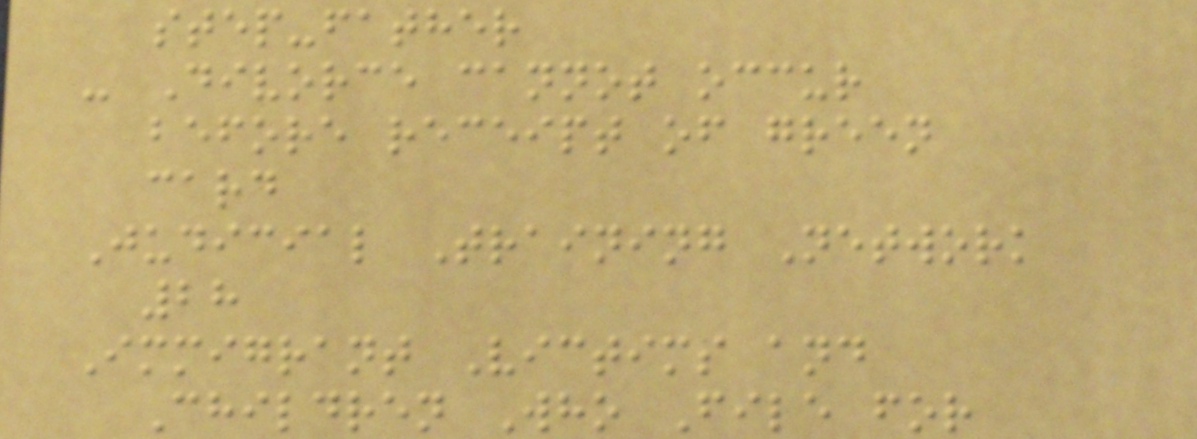step-father
- Divorce cannot occur
before receipt of green
card
Judicial Training Network
28
Immigrant Victims and
Children Who File for
